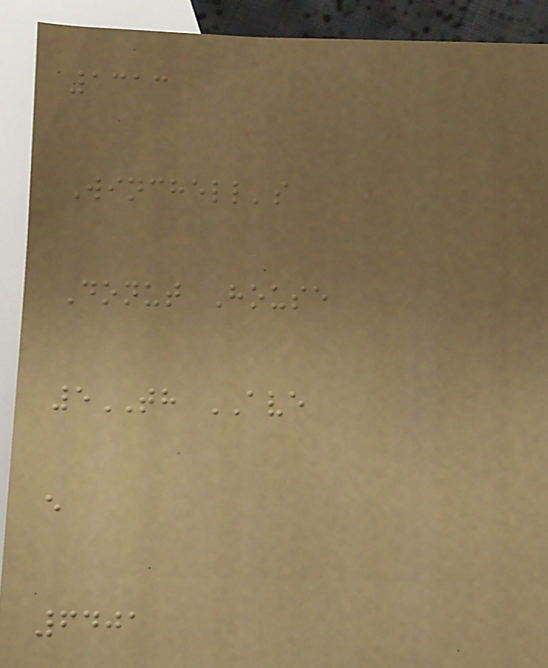1313
Winchell's
Donut House
5TH AVE
e
6401
